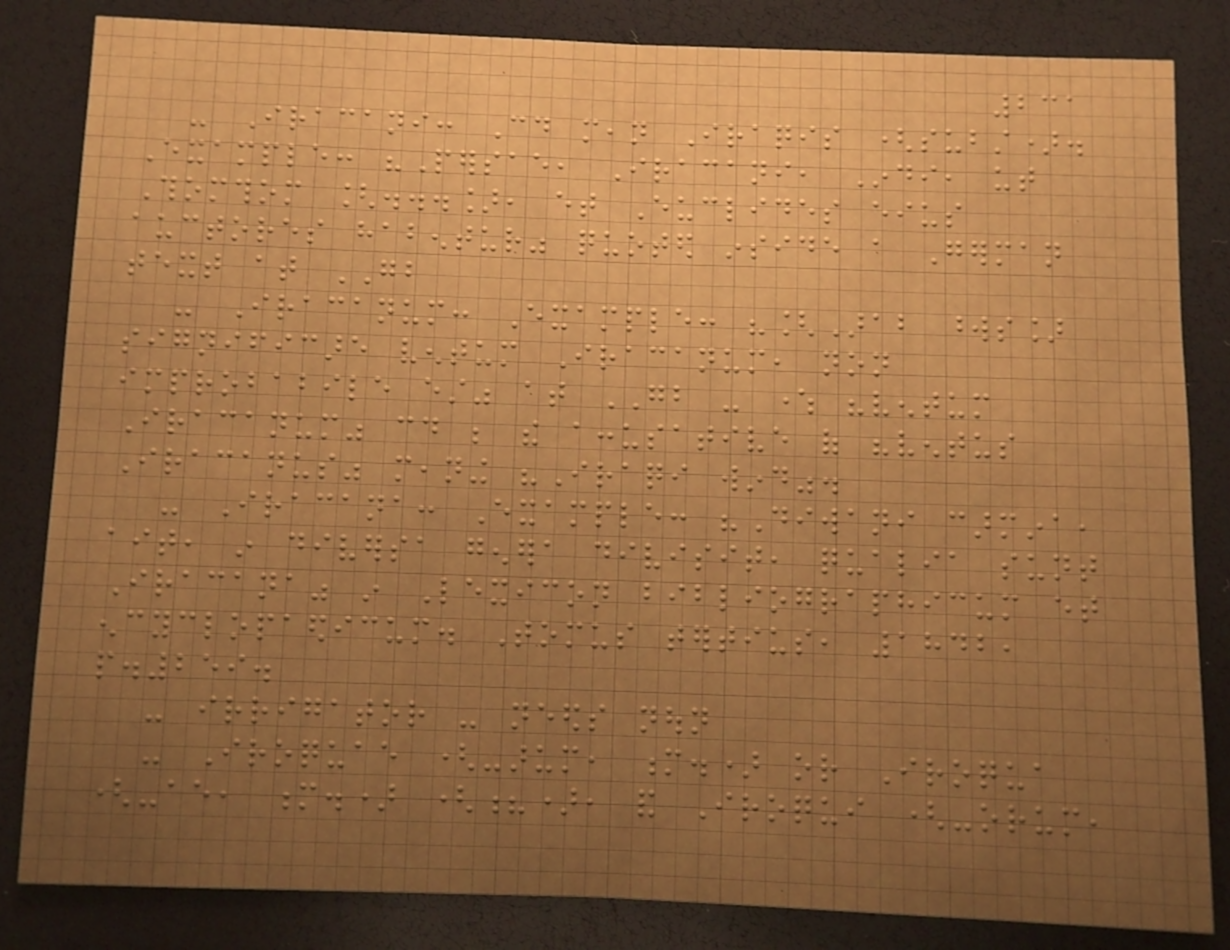231
- Iracani: Could mean Iraqis (subst).
Example: "Persae, Iracani, Indi, ut
Thomthom [...], et Euclides eius
auctores habentur" quoted inside a German
text at GB
- Iracanum: Example: "[Arab words]
significare ventum Iracanum, non
improbabile est" at GB - where "ventum
Iracanum" could be the accusative of "ventus
Iracanus" meaning "Iraqi wind".
- Iracana: Example: "Diwani carmina,
ait, in diversa genera divisit, qualia sunt
Iracana" in Lexicon bibliographicum et
encyclopaedicum. Tomus tertius, 1842,
p.259.
- irrigator - needs noun
- Iroquae (-arum, m.) or Iroqua
(-ae, m.) (?), and Iroqui (-orum,
